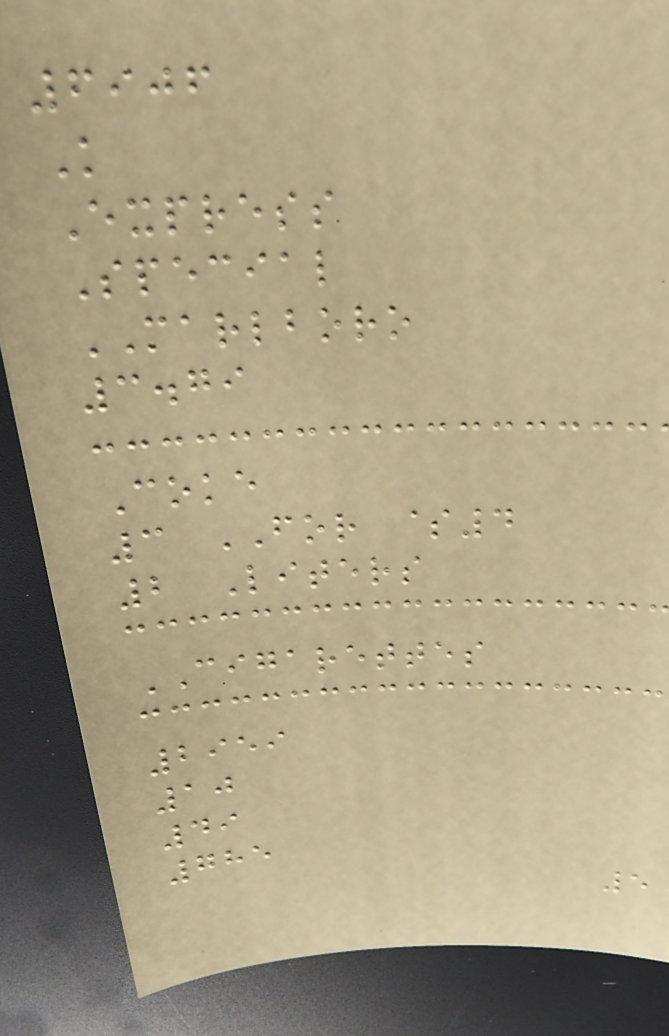6906
K
Express
Special
MARLBORO
3.79
Coke
3 FOR $4
2 Liters
CIGARETTES
2959
10
49
785
5
